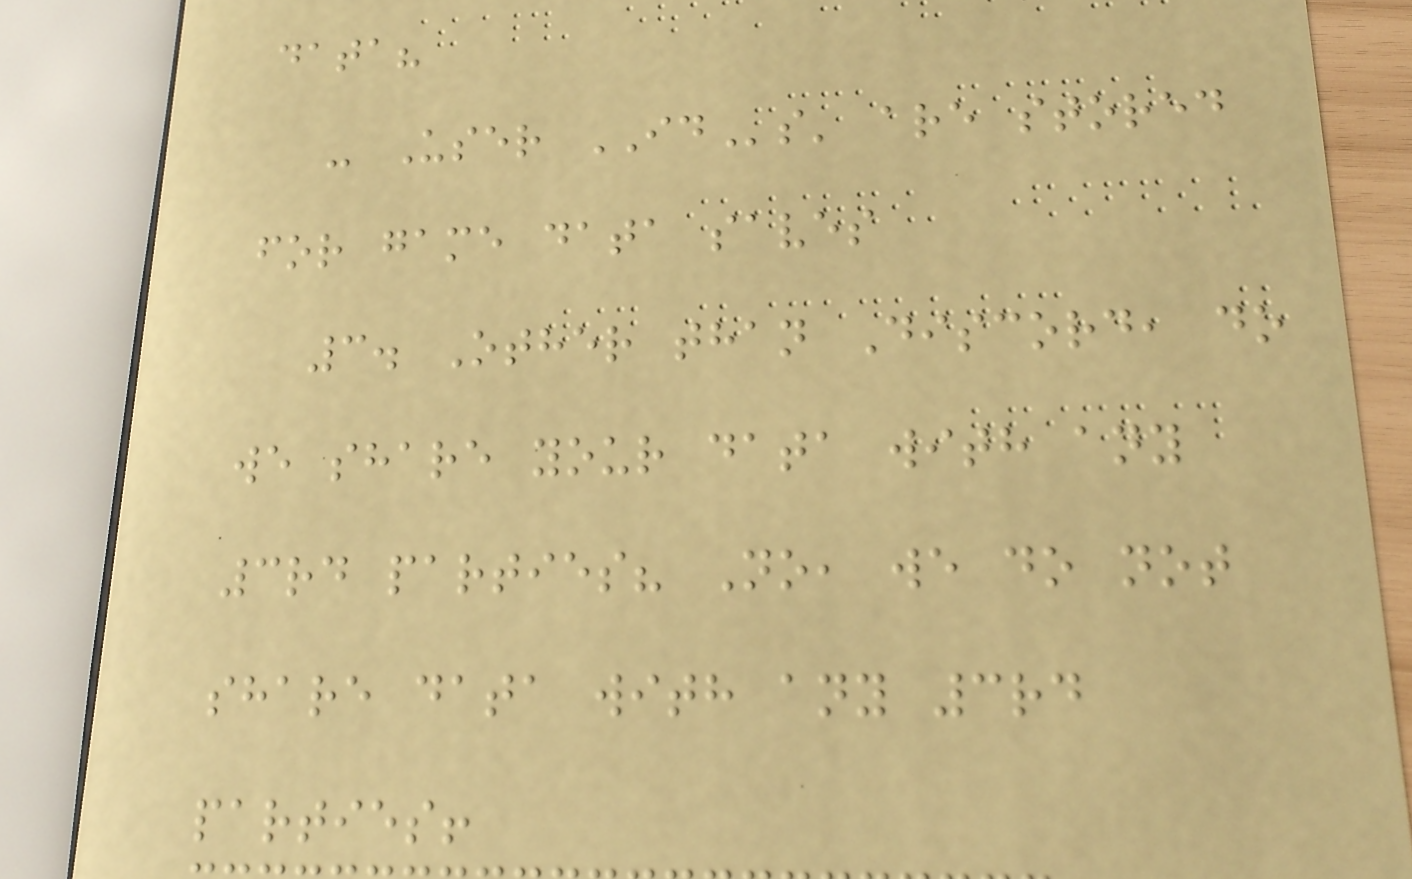data?
- User IDs' are stored
for game data saves
3. Other than Discord, do
we share your data with any
3rd parties? No, we do not
share data with any 3rd
parties!
